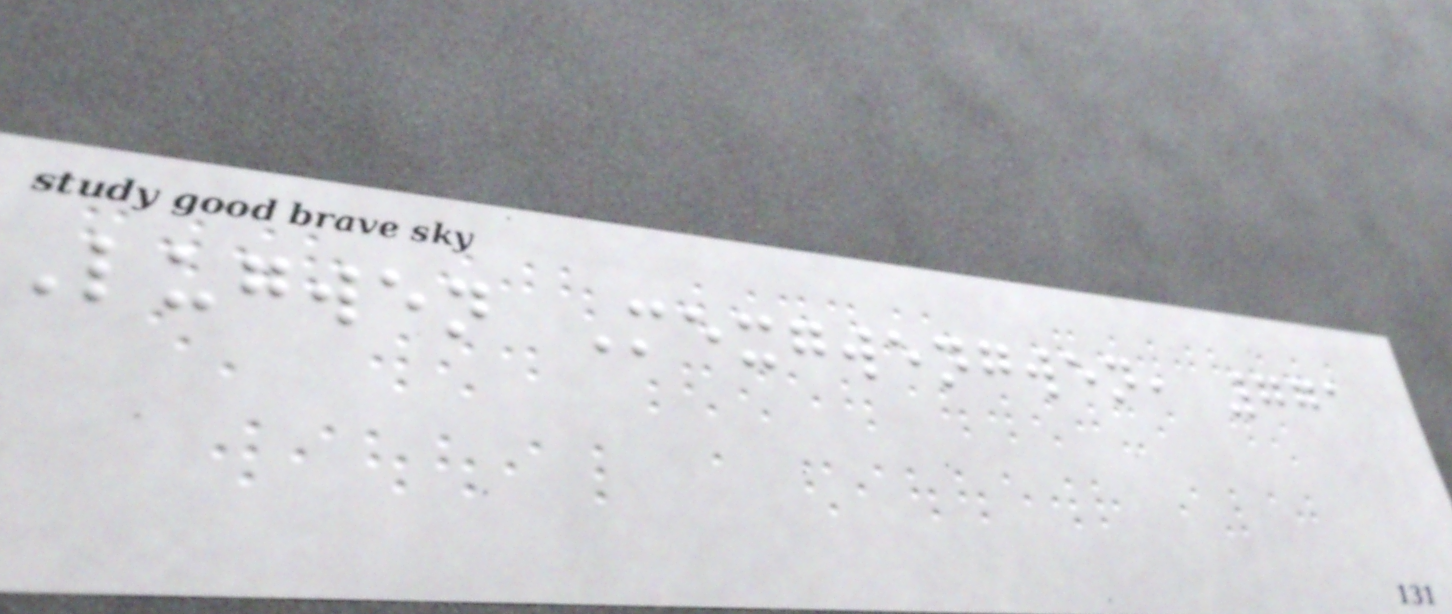Lugwen Mexgwengwen, 771
